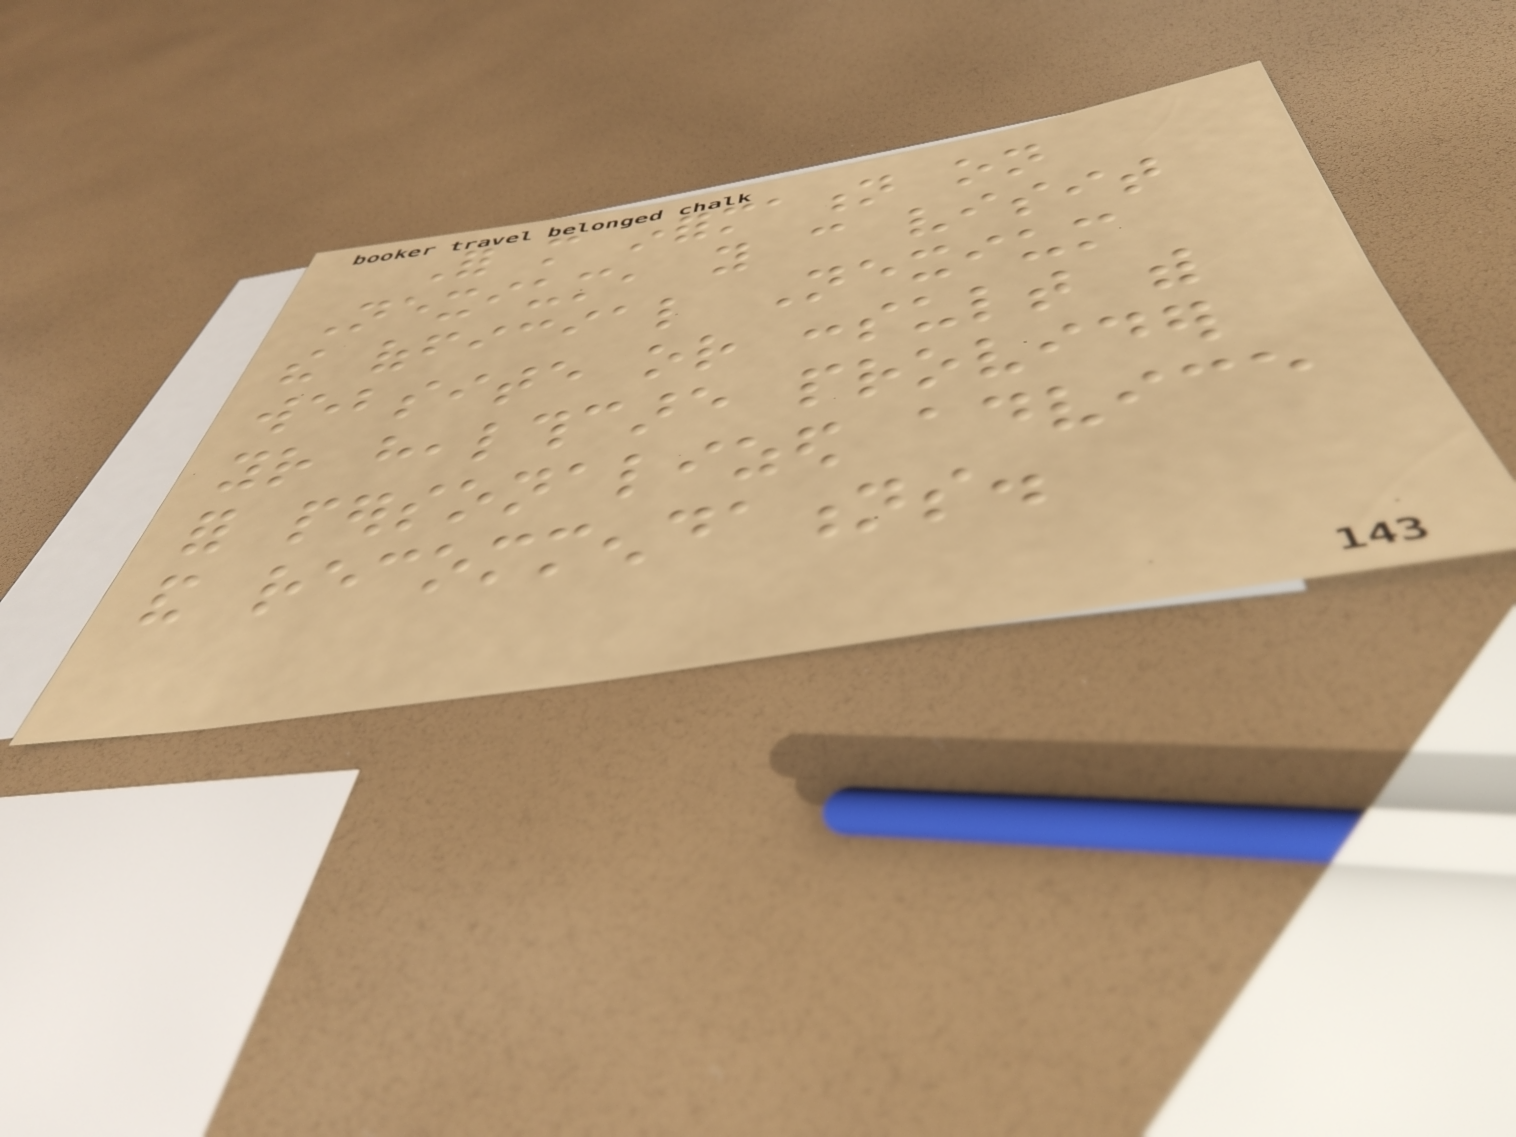For more information on
Nexium, you can visit
the official Nexium
website or consult with
your healthcare provider
for personalized advice
and recommendations.
